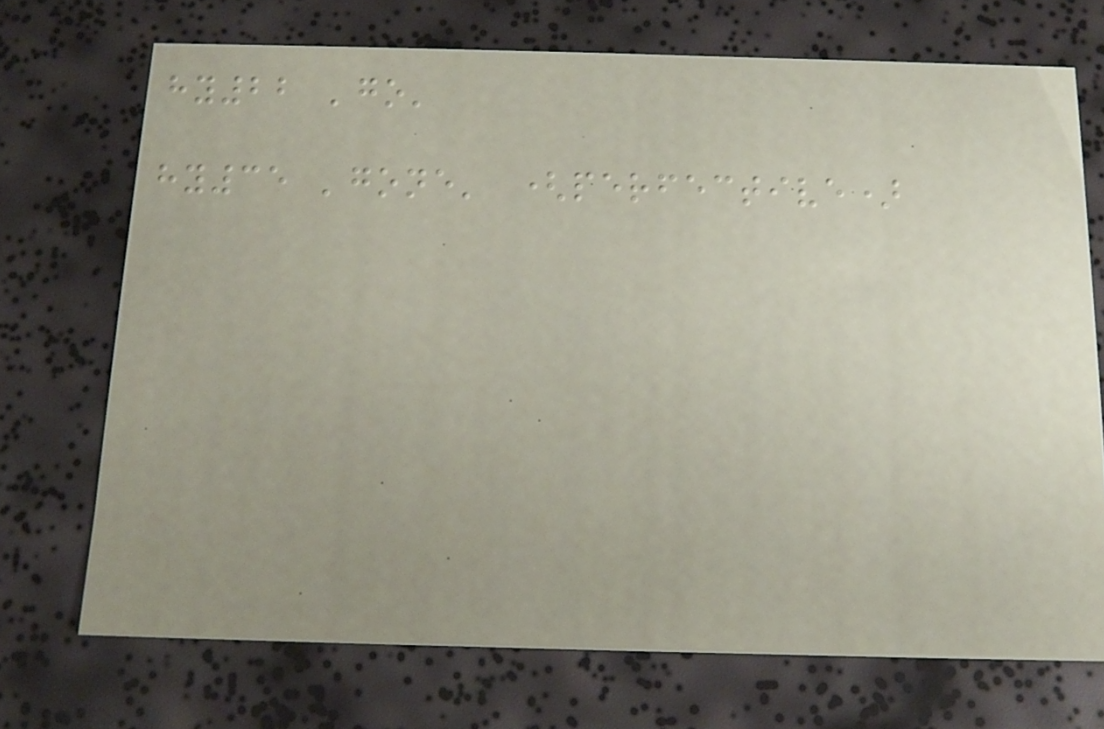hy22 'go'
hy35 'gone' (perfective)
